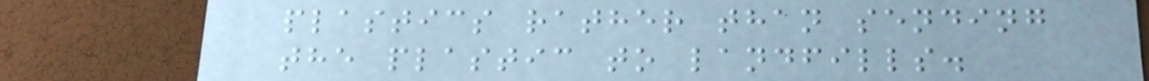plastics rather than sending
the plastic to landfills.
